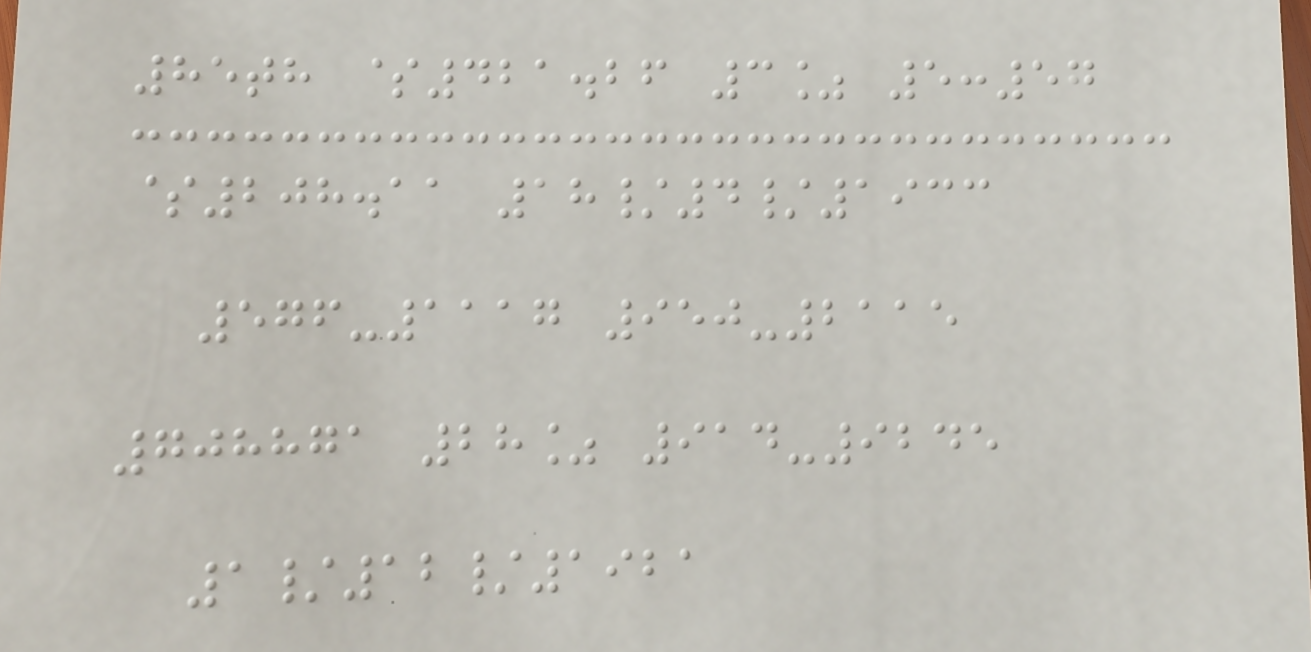85th $421.26 3% 5:57
$208.11 18/4/1933
576-1117 950-2115
708871 28% 914-9245
1/12/1921
